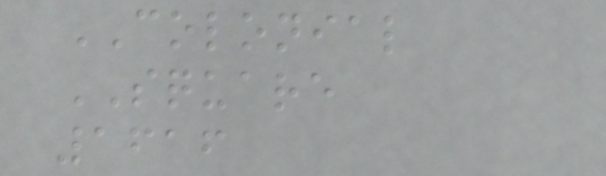COLONIAL
SQUARE
1616
